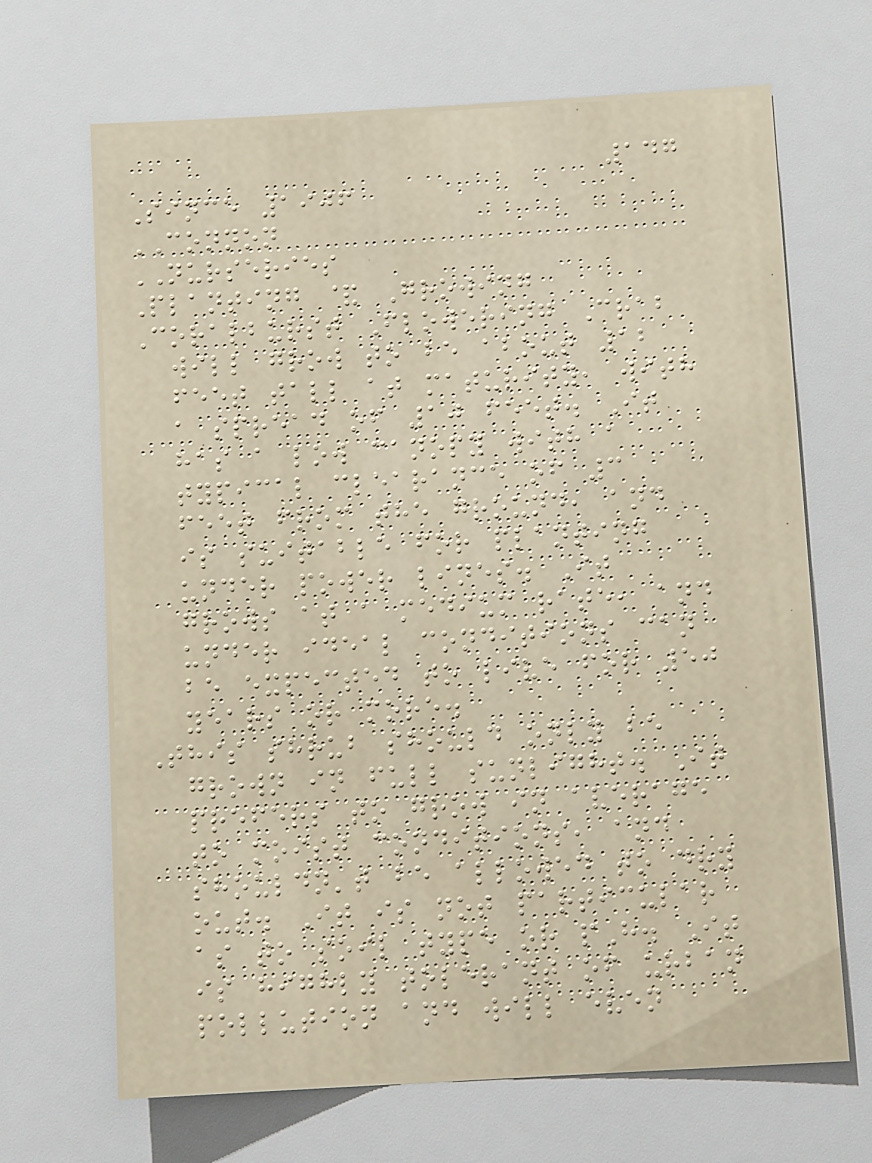147
Since 1906
CONNON
NURSERIES
Planting & Growing
Coralburst Flowering Crab
will grow to be about 12
feet tall at maturity, with
a spread of 10 feet. It
has a low canopy with a
typical clearance of 3
feet from the ground, and
is suitable for planting
under power lines. It
grows at a medium rate, and
under ideal conditions can
be expected to live for 50
years or more.
This shrub should only be
grown in full sunlight. It
prefers to grow in average
to moist conditions, and
shouldn't be allowed to dry
out. It is not particular
as to soil type or pH. It
is highly tolerant of urban
pollution and will even
